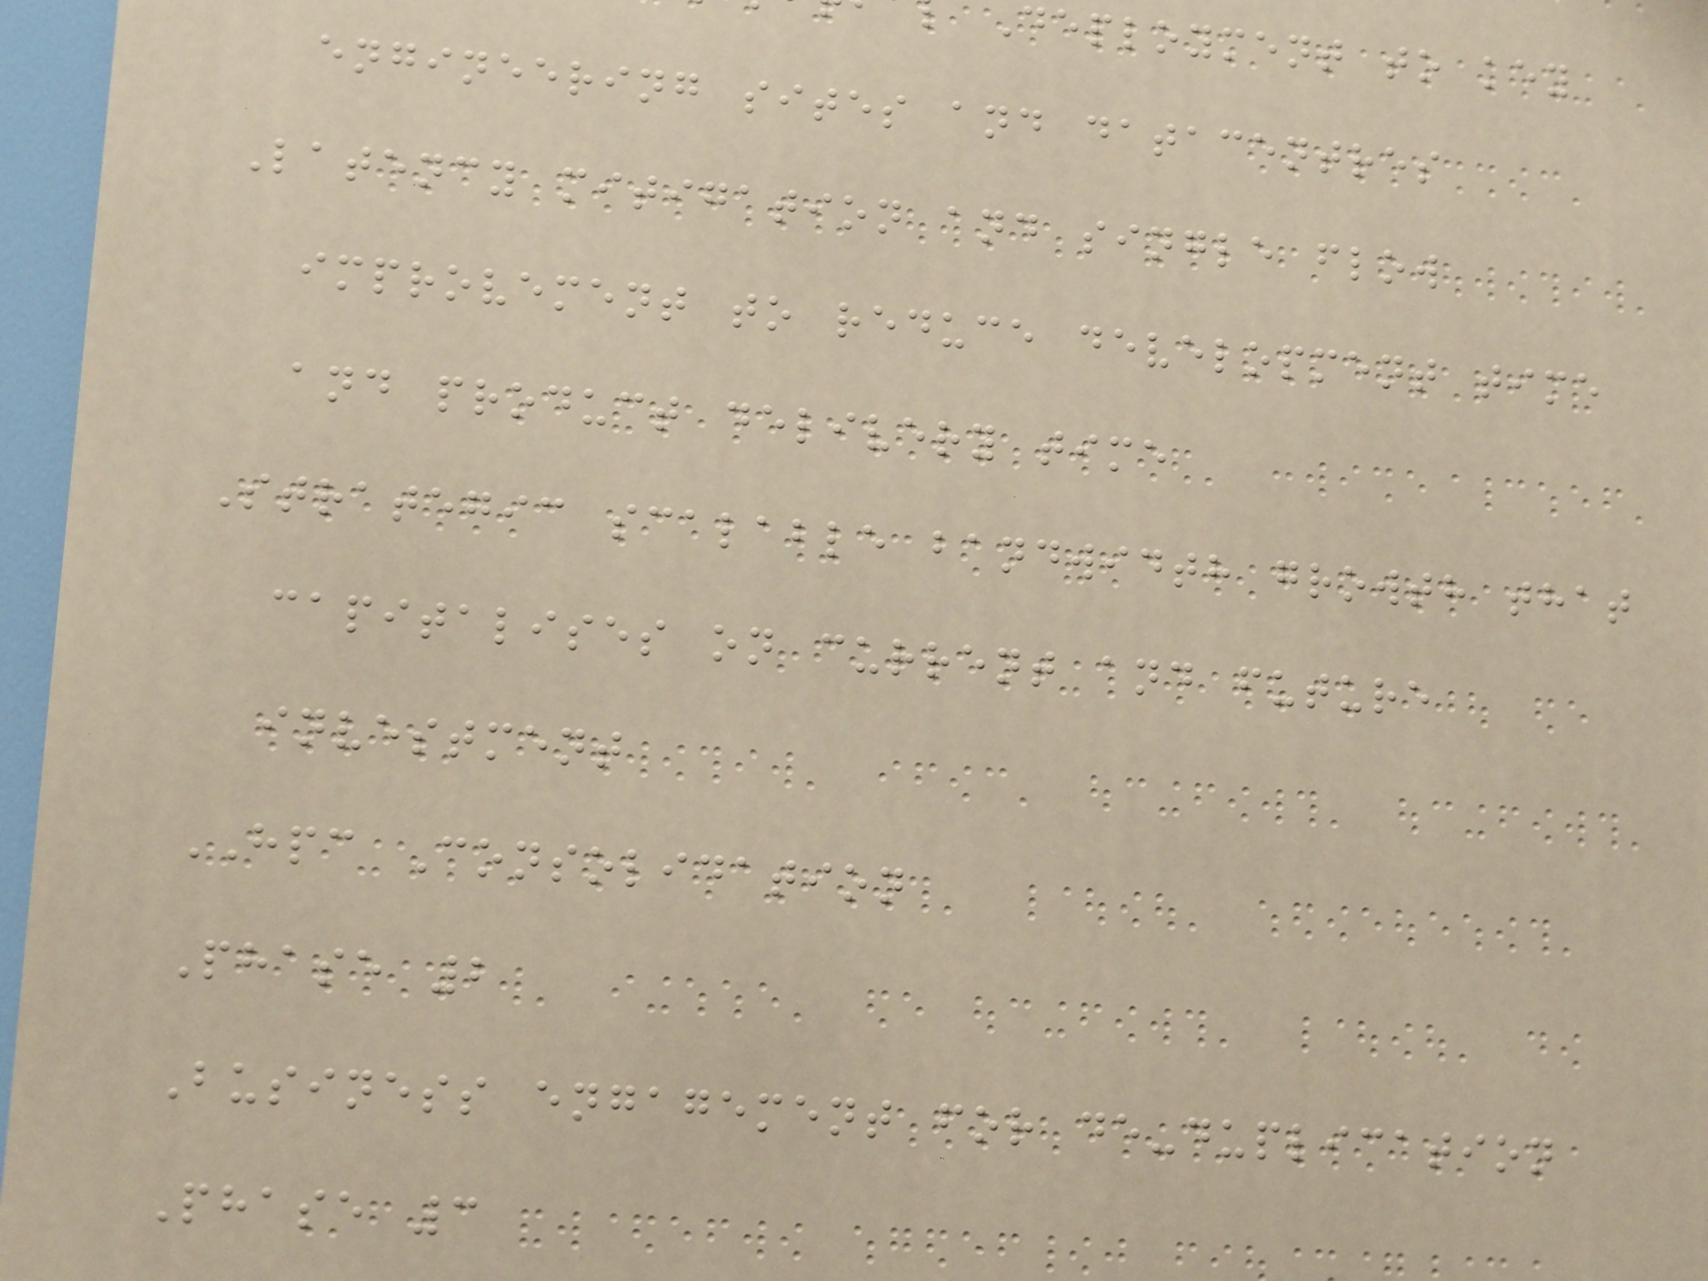Deployment to key
engineering sites and datacentres
Latency mitigation and single flow
improvement to reduce development time
and product delivery time
Strategic scalable bandwidth growth that
capitalises on current and future
investment
HPC Consolidation
Phase 2
Business engagement for de-duplication
Phase 3
